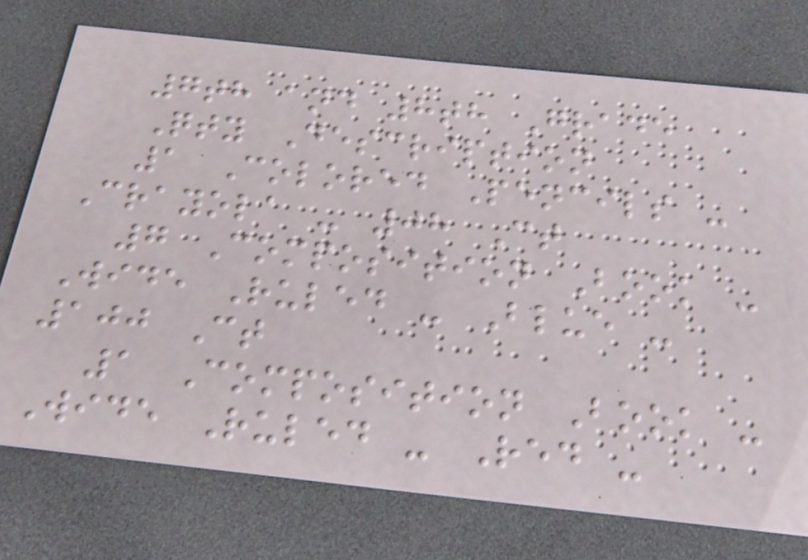7th and 8th Grade
Qty Description
1 Colored Pencils -
Crayola - 08 Ct
7 Composition Book -
Wide Ruled - Blue -
100 Ct
1 Composition Book -
Wide Ruled - Red -
